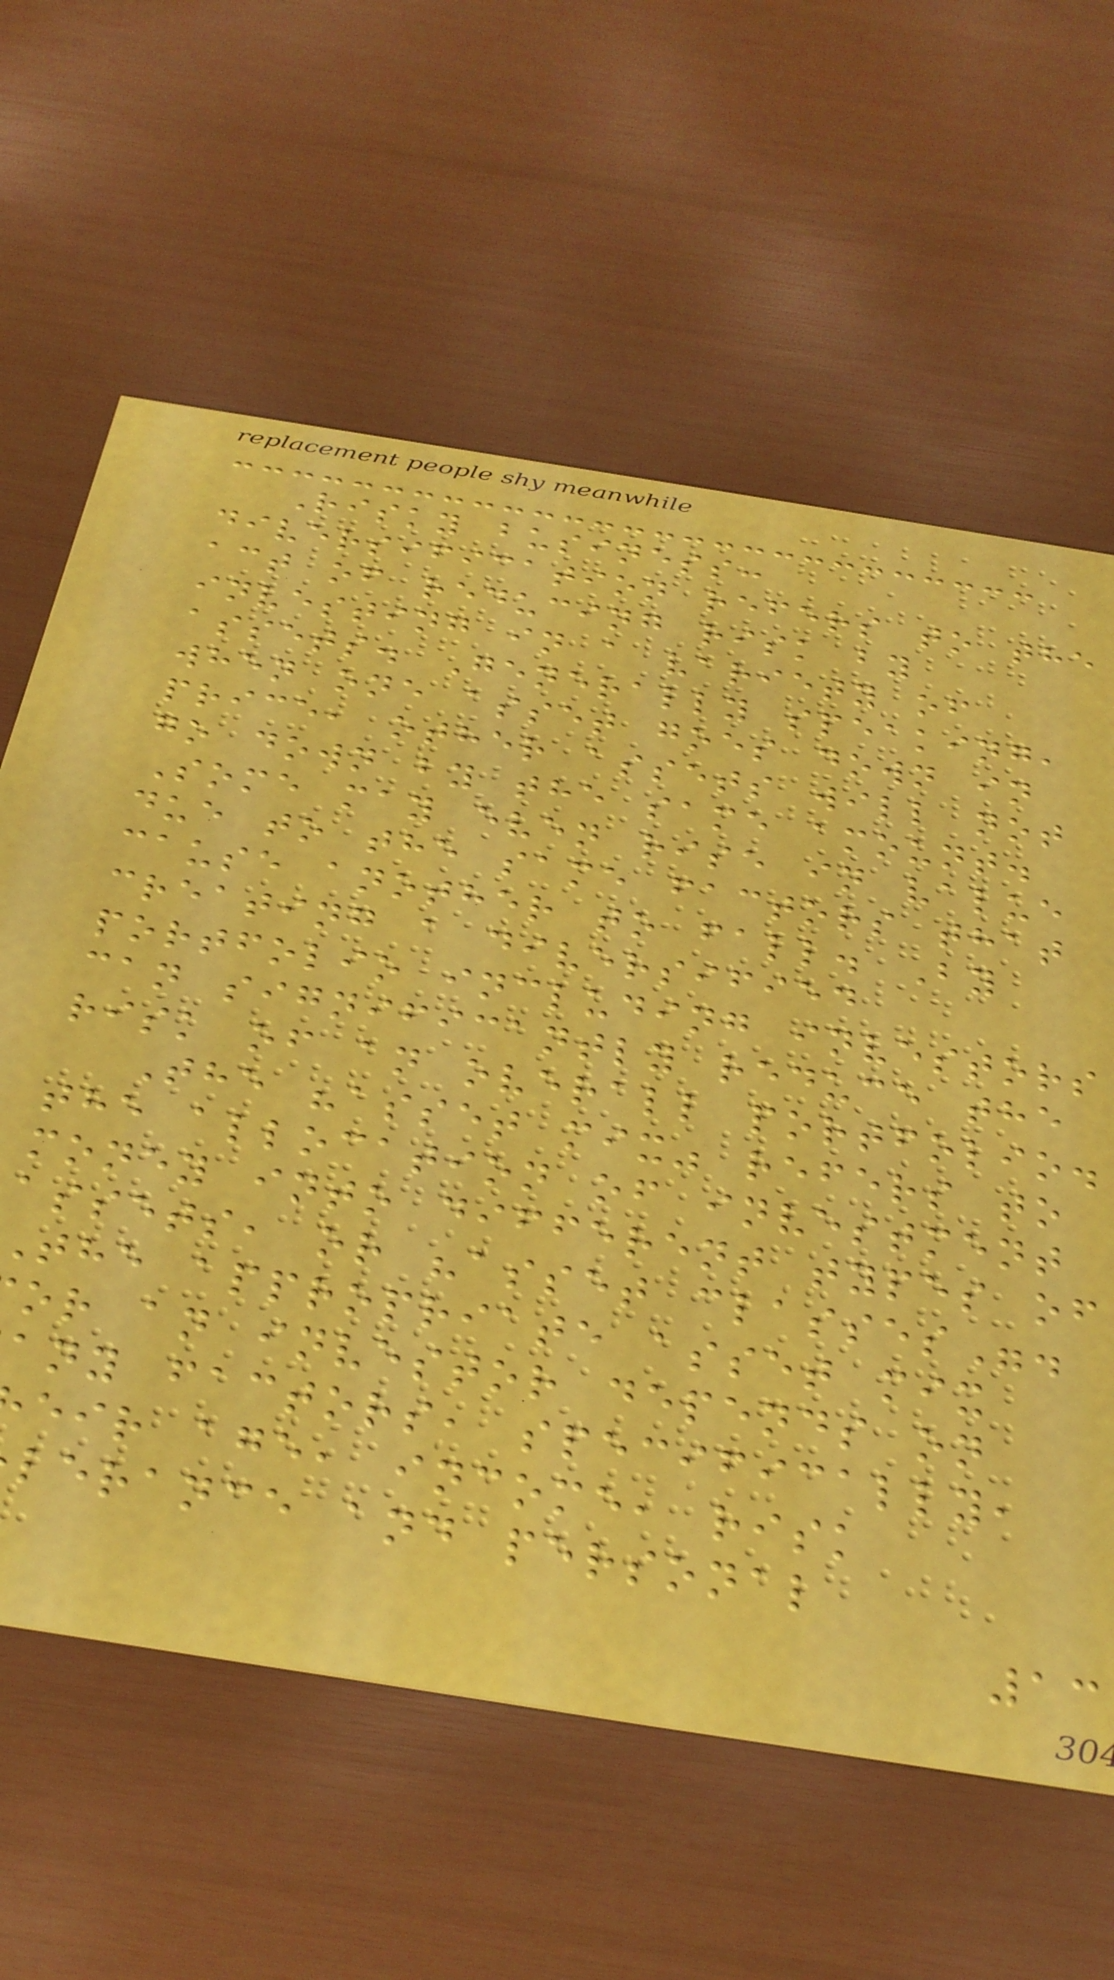Risky business:
diversification refers to the
act of reducing risk by
investing in a variety of
assets. Generally speaking,
when one asset goes down in
price, other assets will not
go down by the same amount.
Some may even rise in value
due to the same factors that
cause another to fall. By
creating a diversified
portfolio including investors
can significantly reduce the
risk of an overall portfolio.
The "asset mix" refers to
the allocation of investment
money into different types of
assets, or "asset classes".
the appropriate asset mix
or an investor depends on
any factors, specifically,
eir age, income, risk
lerance and personal
13
